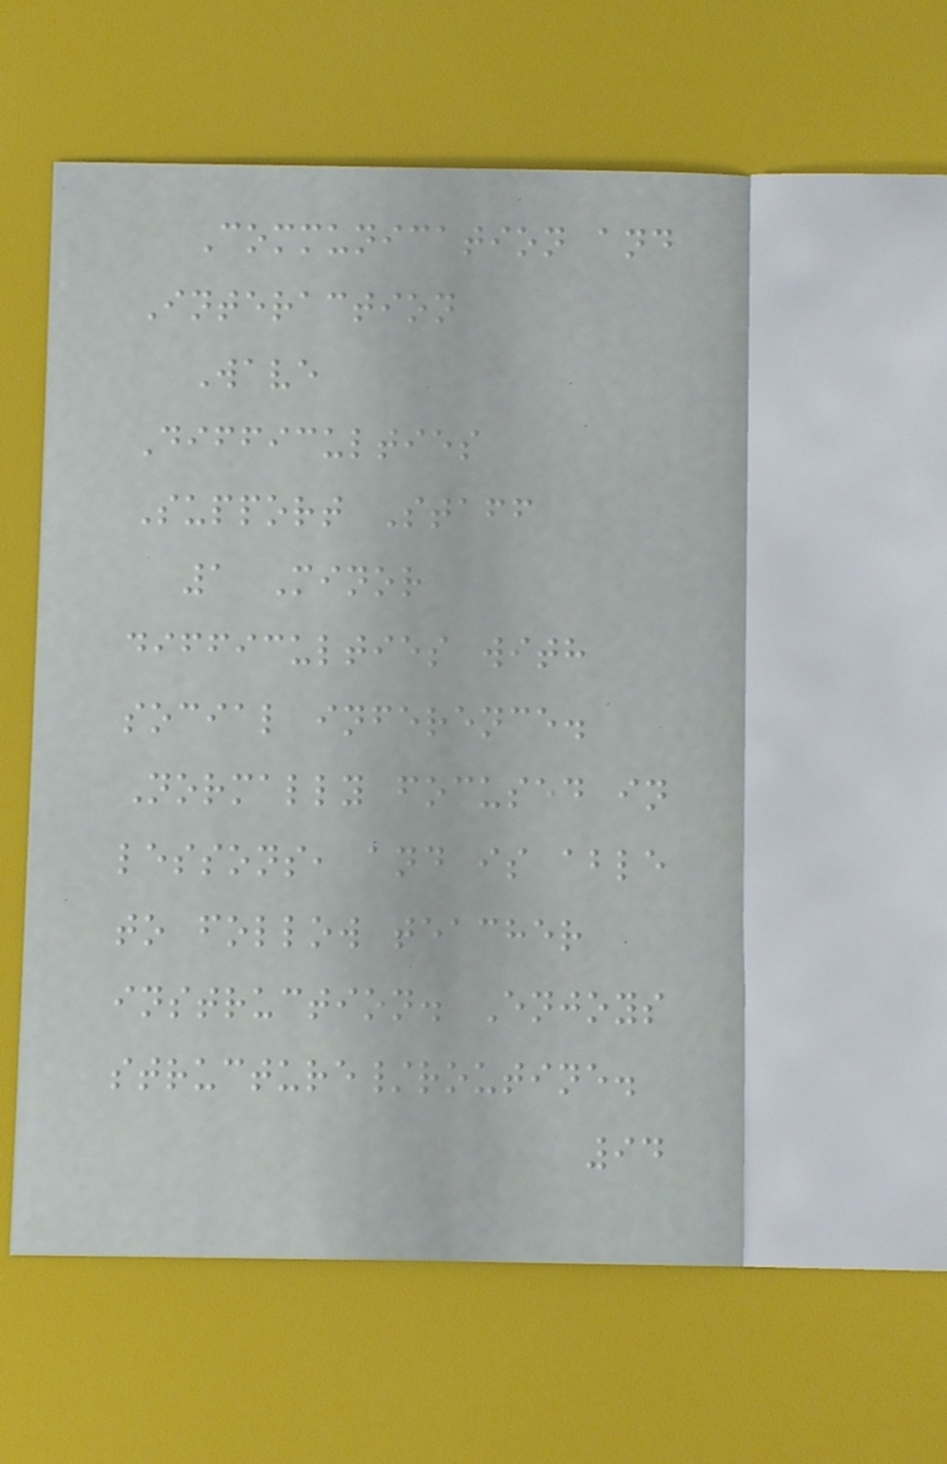Communication and
Interaction
Wave
Difficulties
Support Staff
1 Minor
difficulties with
social inference.
Normally focused in
lessons, and is able
to follow teacher
instruction. Enjoys
structure/routine.
94
